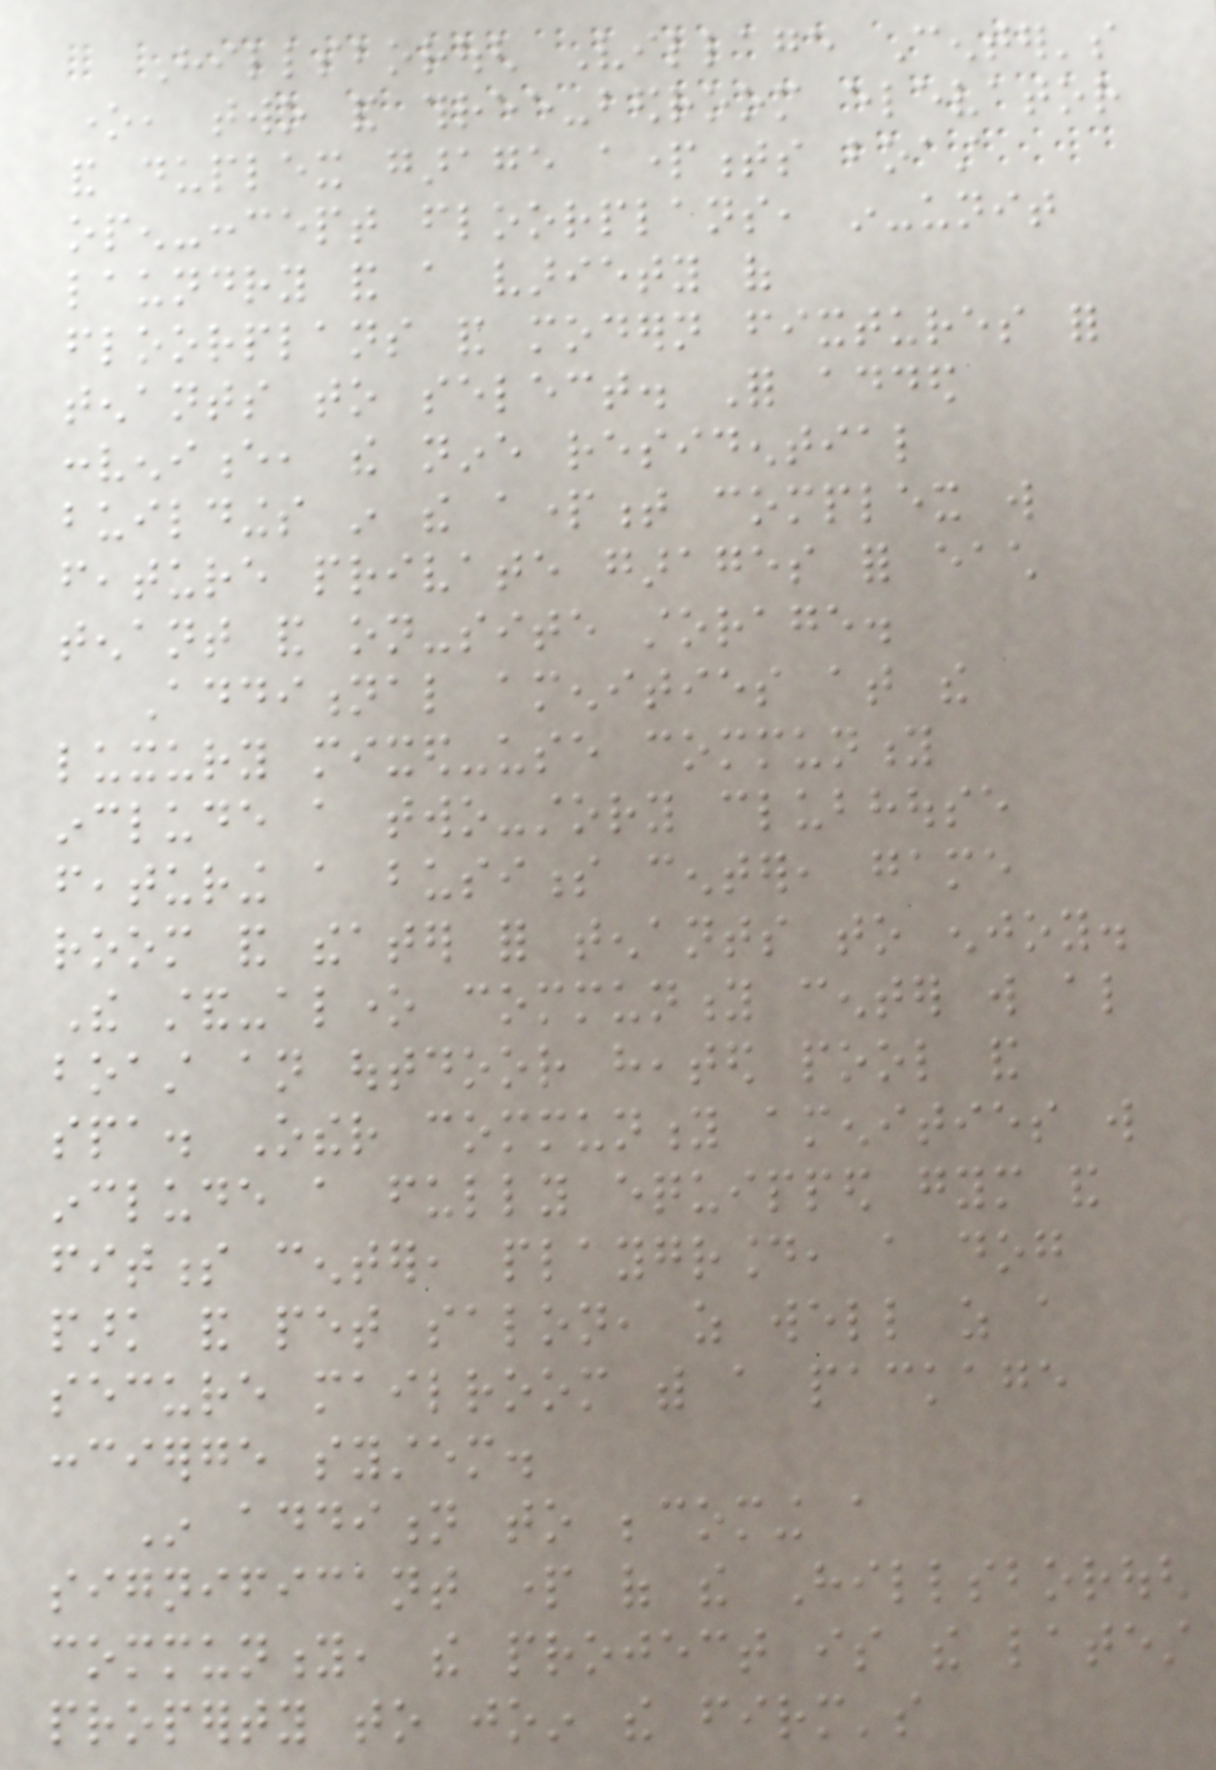Hillsborough Village Center's
one, two and three-bedroom elevator
and duplex garage apartments boast
open-concept floorplans, in-unit
laundry and a variety of
floorplans and modern fixtures for
tenants to select. For added
convenience, the nine residential
buildings in the apartment complex will
feature private garages for each
tenant and on-site storage.
Additional amenities at the
luxury mixed-use community
include a two-story clubhouse
featuring a business center, game
room and theater for tenants to enjoy.
The stand-alone community center will also
boast an outdoor heated pool and
spa. Other community amenities will
include a fully equipped gym and
fitness center, playground, a dog
park and pet salon, as well as a
secure mailroom with a package
concierge system.
In addition to becoming a
significant part of the Hillsborough
community, the project is the latest
property to join the firm's
